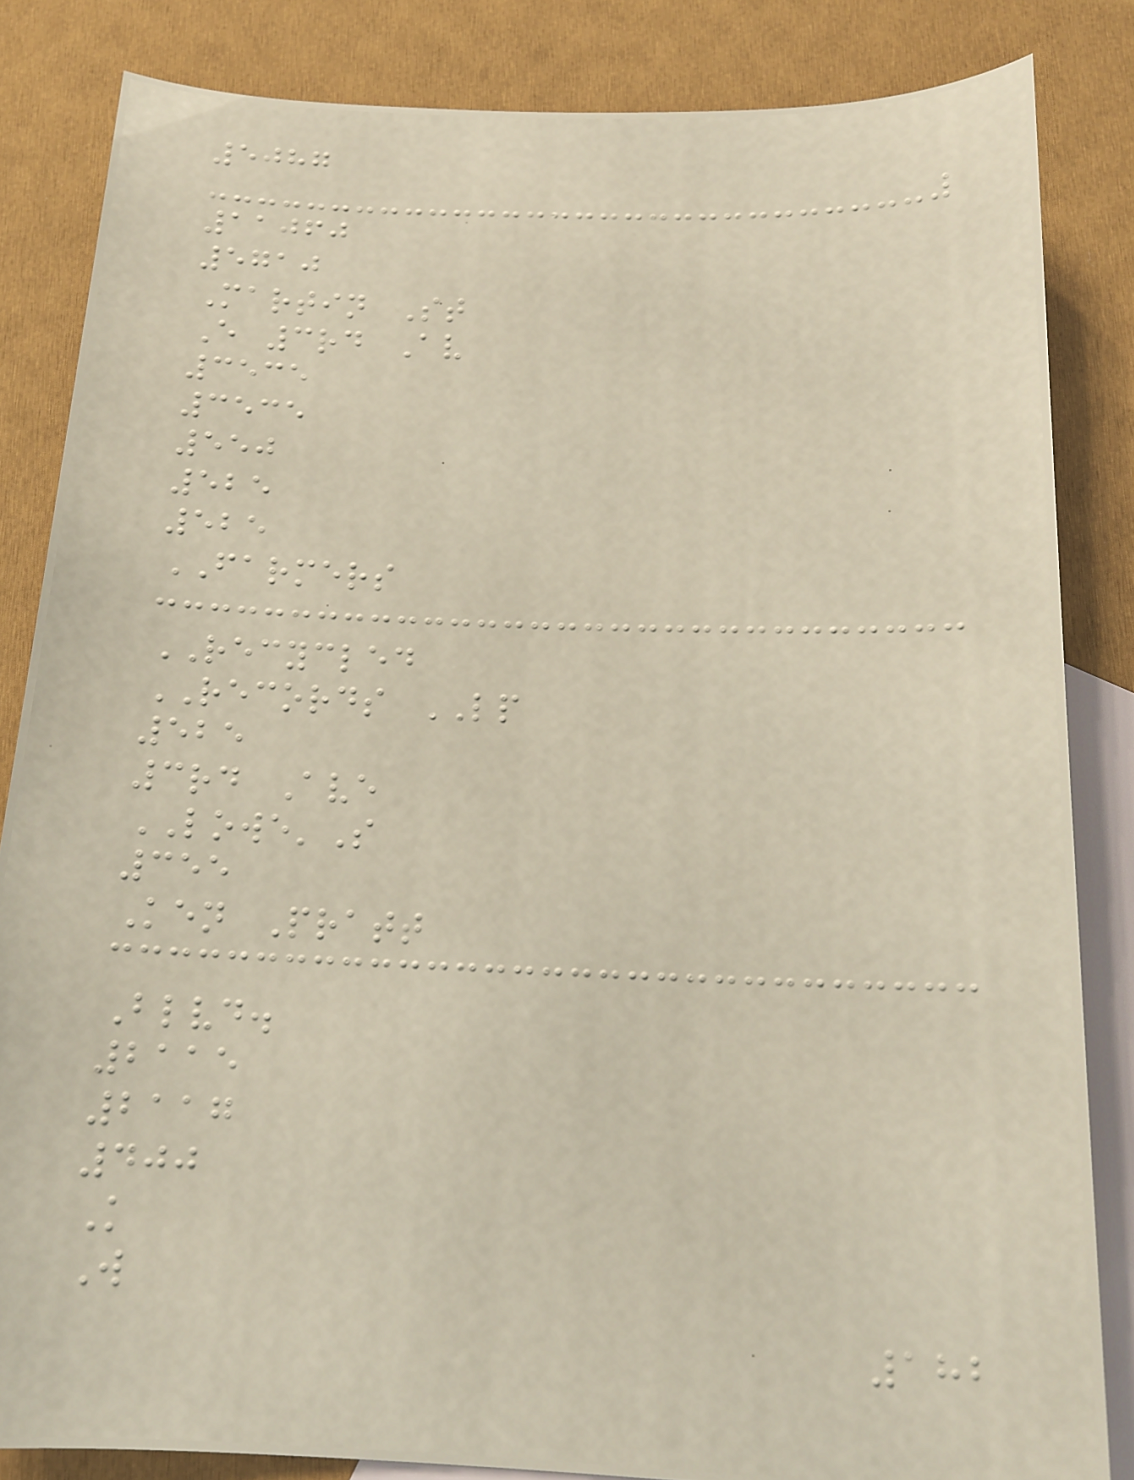5087
11060
5710
Martin St
E 3rd Av
3535
3535
550
525
525
FARMERS
RECYCLED
RECORDS LP
525
3rd Ave
LOWE'S
355
Ken Pratt
Blvd.
2115
2117
400
K
W
182
